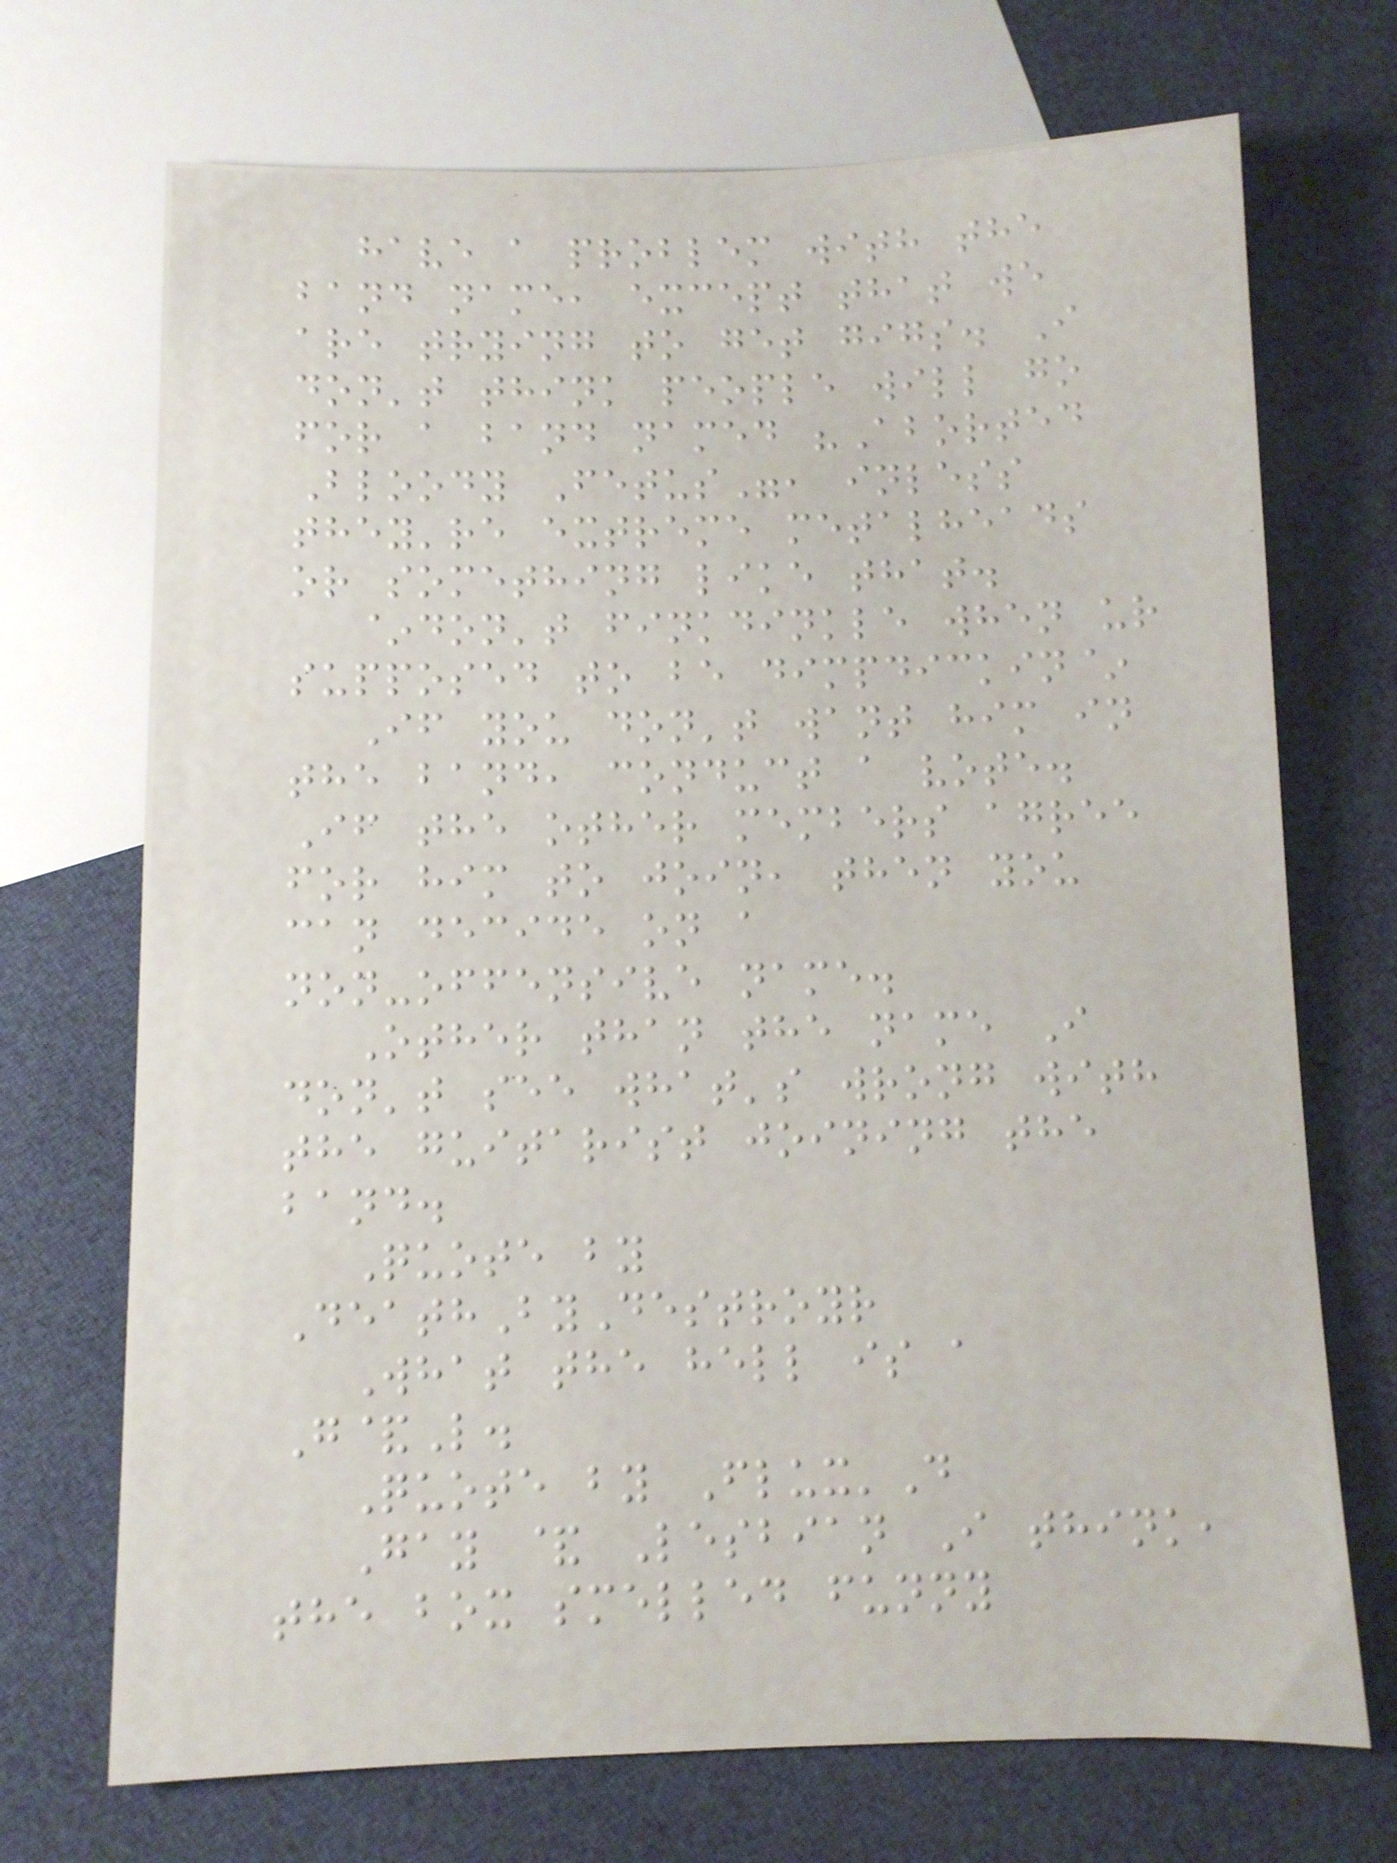have a problem with the
band name, except that we
are trying to get gigs. I
don't think people will go
for a band named "Aborted
Bloody Fetus", inless
they're extreme metalheads
or something like that.
~don't finkdinkle when ur
supposed to be dimpdickin~
If you don't want him in
the band, conduct a vote.
If the other members agree
for him to join, then you
can decide on a
non-offensive name.
Other than the name I
don't see what's wrong with
the guitarist joining the
band.
Quote by
DeathByDestroyr
What the hell is a
G&L.
Quote by Flux'D
Gay & Lesbian I think,
the box smelled funny
